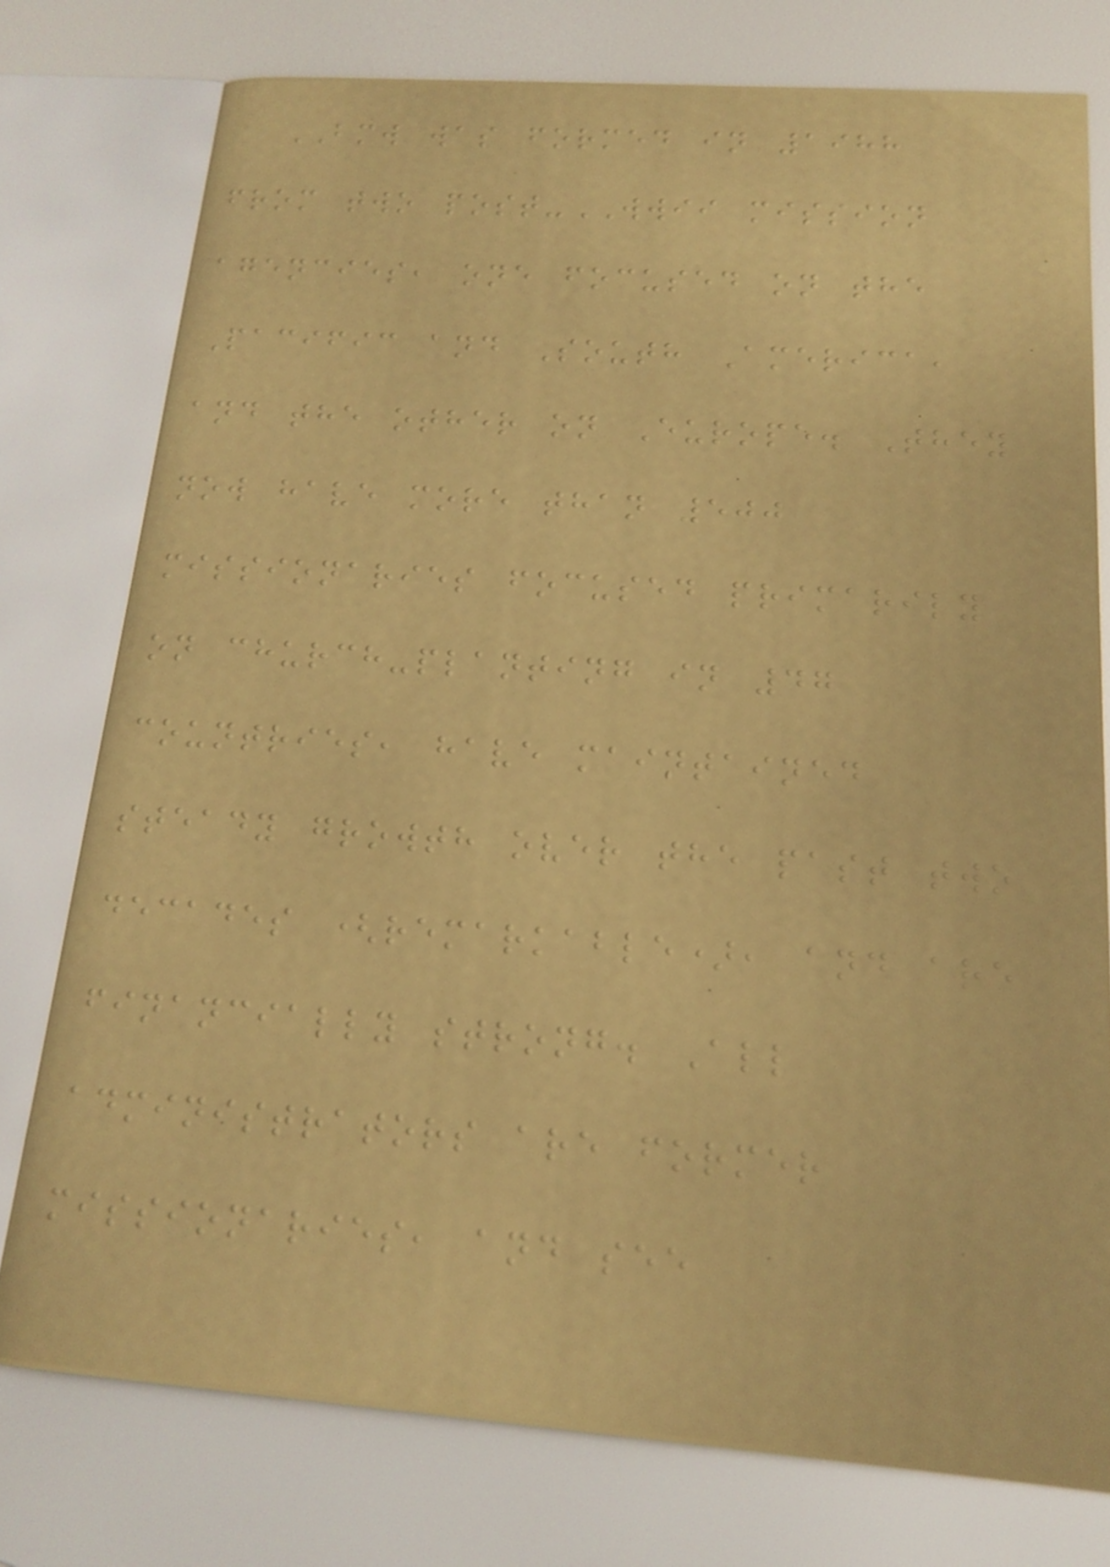BMW was formed in 1988
from two post-WWII mission
agencies, one focused on the
Pacific and South America,
and the other on Europe. They
now have more than 500
missionaries focused primarily
on church-planting in 47
countries, have maintained
steady growth over the past two
decades (remarkable), and are
financially strong. All
administrators are former
missionaries, and see
